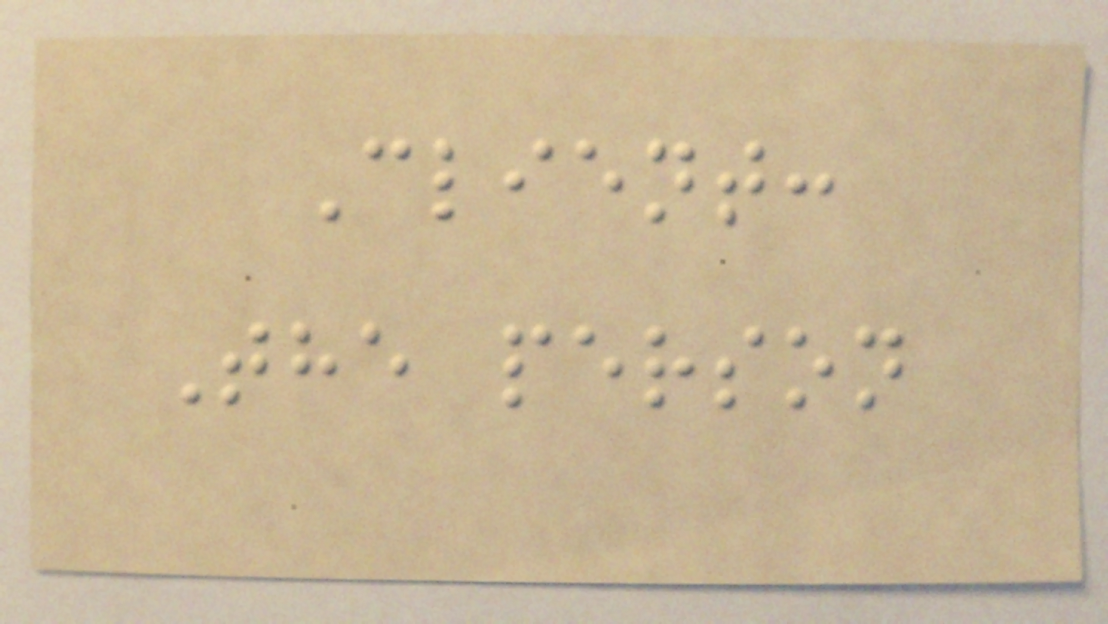Client:
The person
